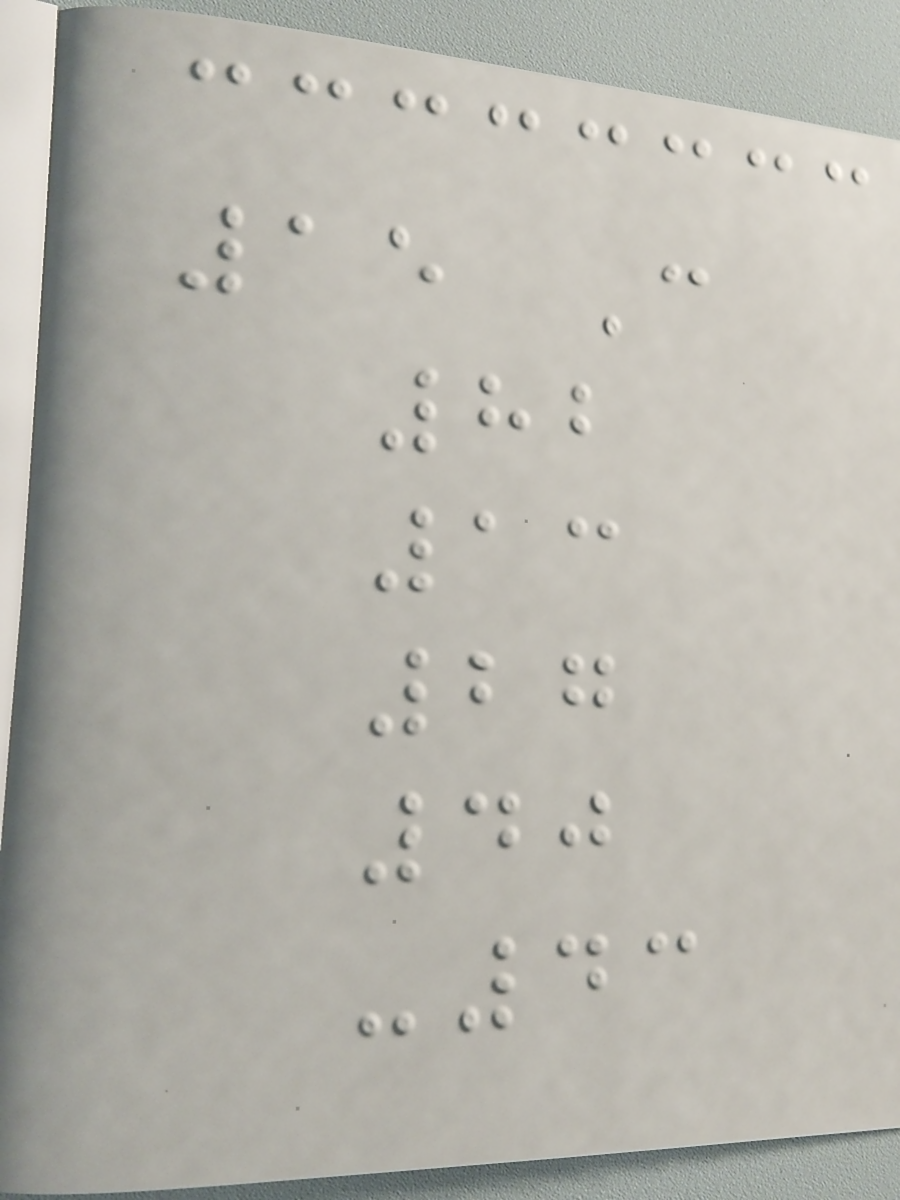15 C
82
13
27
40
-43
